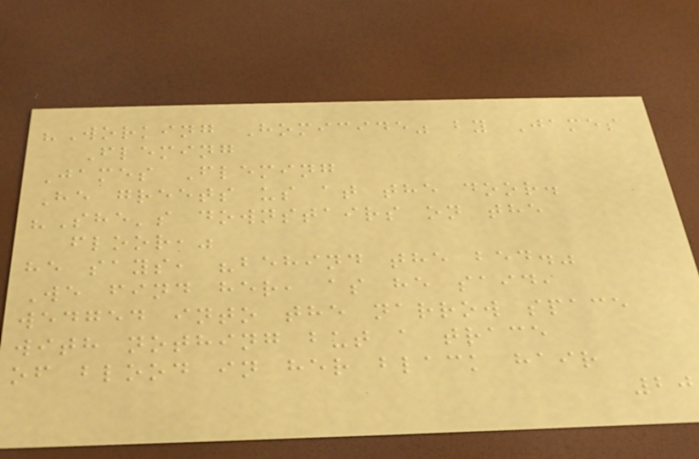"Working Homicide" by James
Fleming
James Fleming
He greets us at the door.
"She's downstairs on the
floor,"
he says, "behind the bed."
We find her, as he said,
wedged into the narrow space
with nothing but a trace
of blood in her black hair
20
